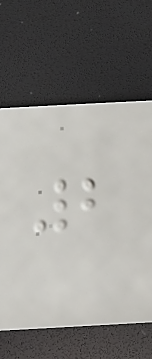2
